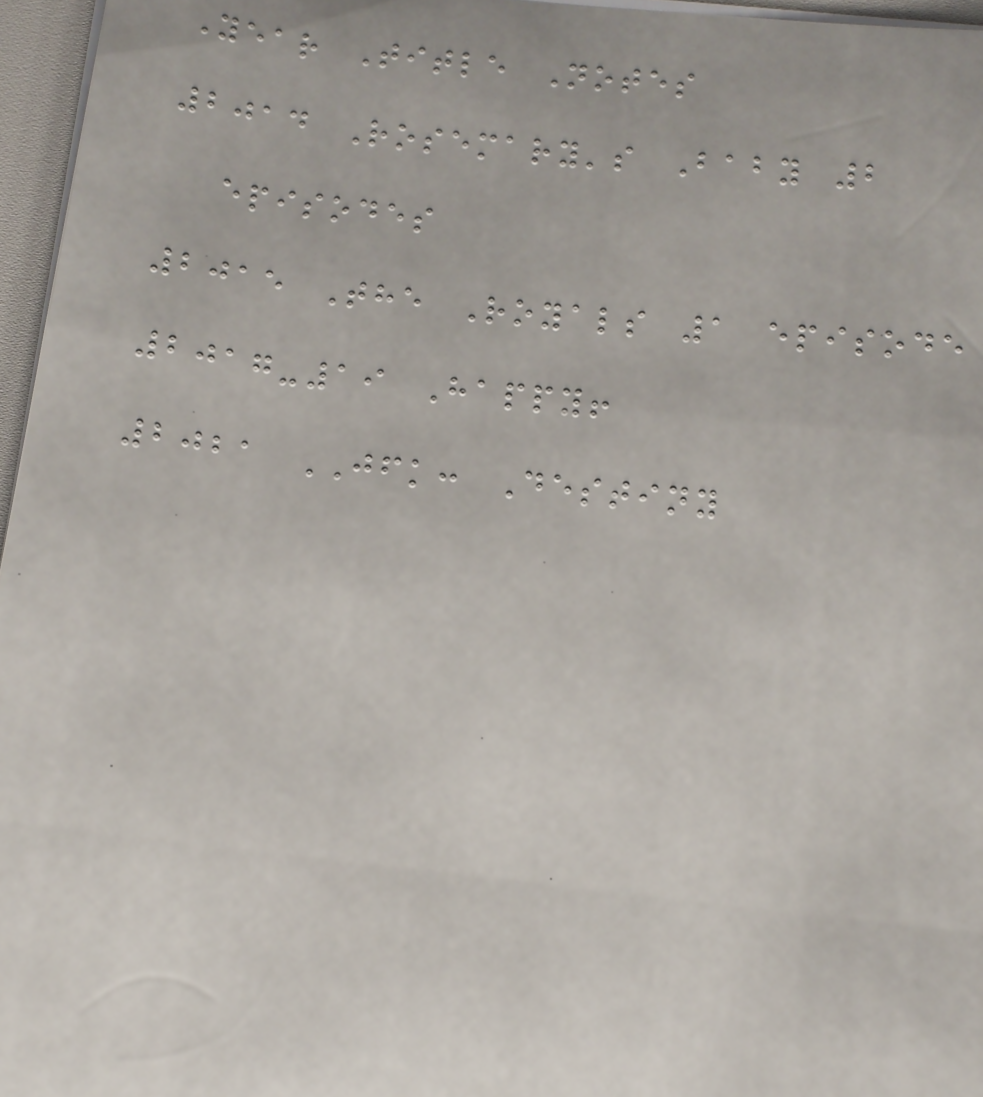Year Title Notes
2014 Rosemary's Baby 2
episodes
2015 The Royals 1 episode
2017-19 Happy!
2021 JFK: Destiny
